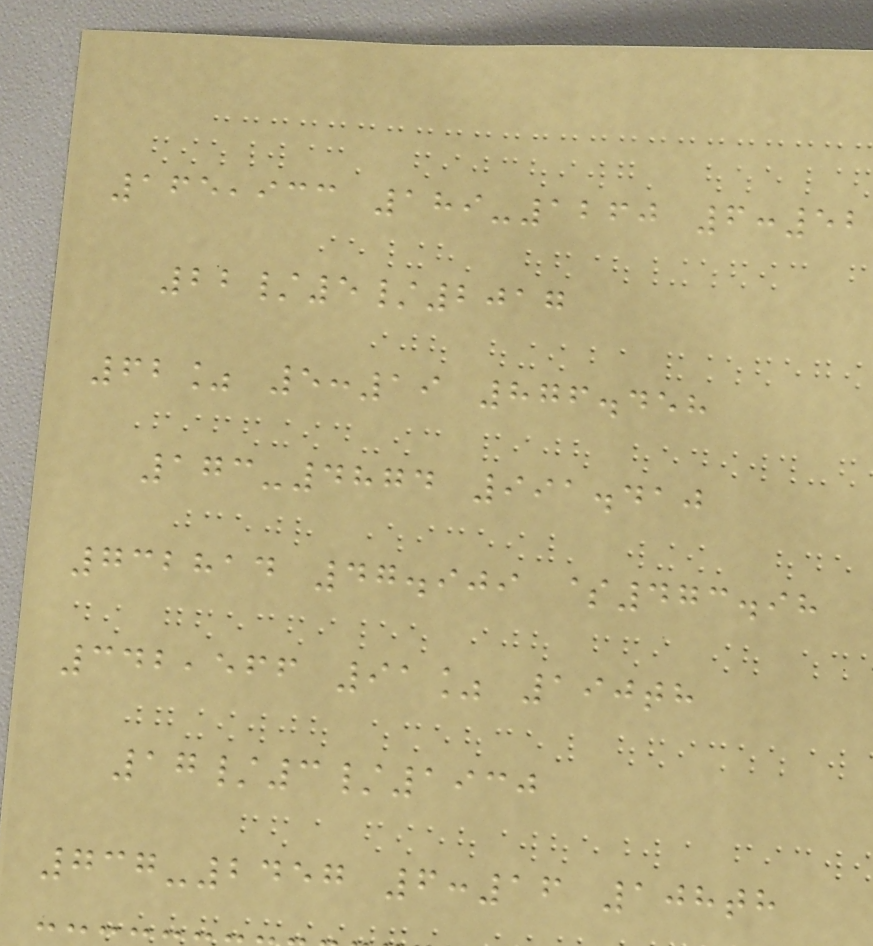165,933 189-1260 6:52
22/5/2017
62% 5:19 876.458
173-4874 991.410
732814 47.909 $473.98
342,566 91% 190th
17/3/1930
737-2457 6:16 108th
